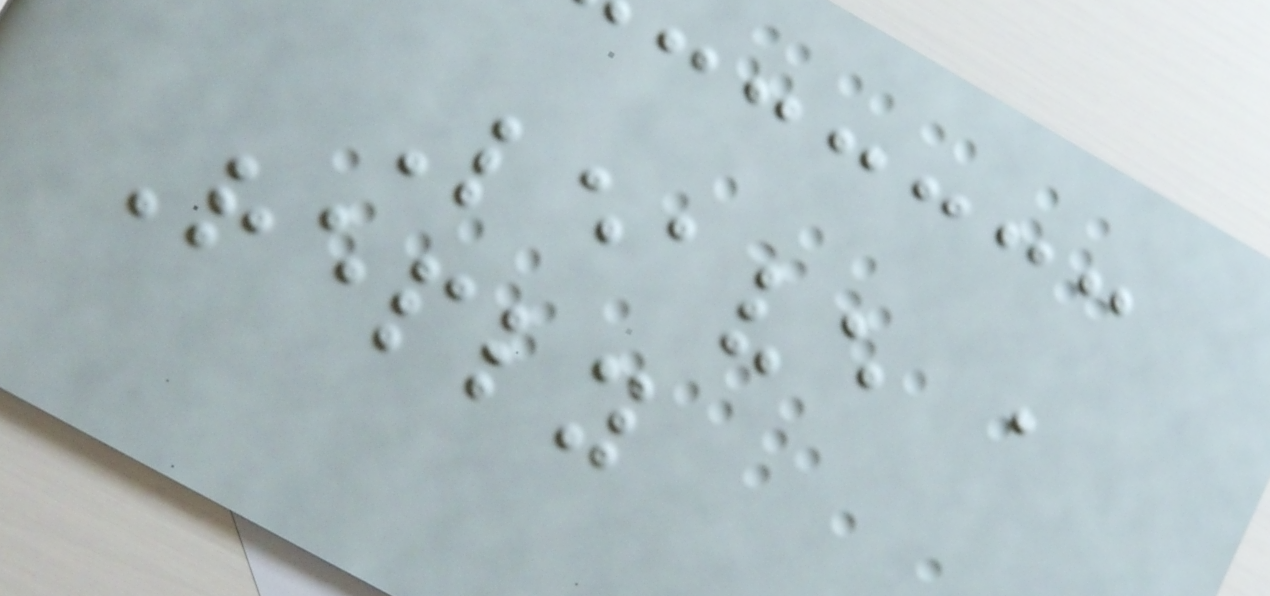Leave a
Reply
